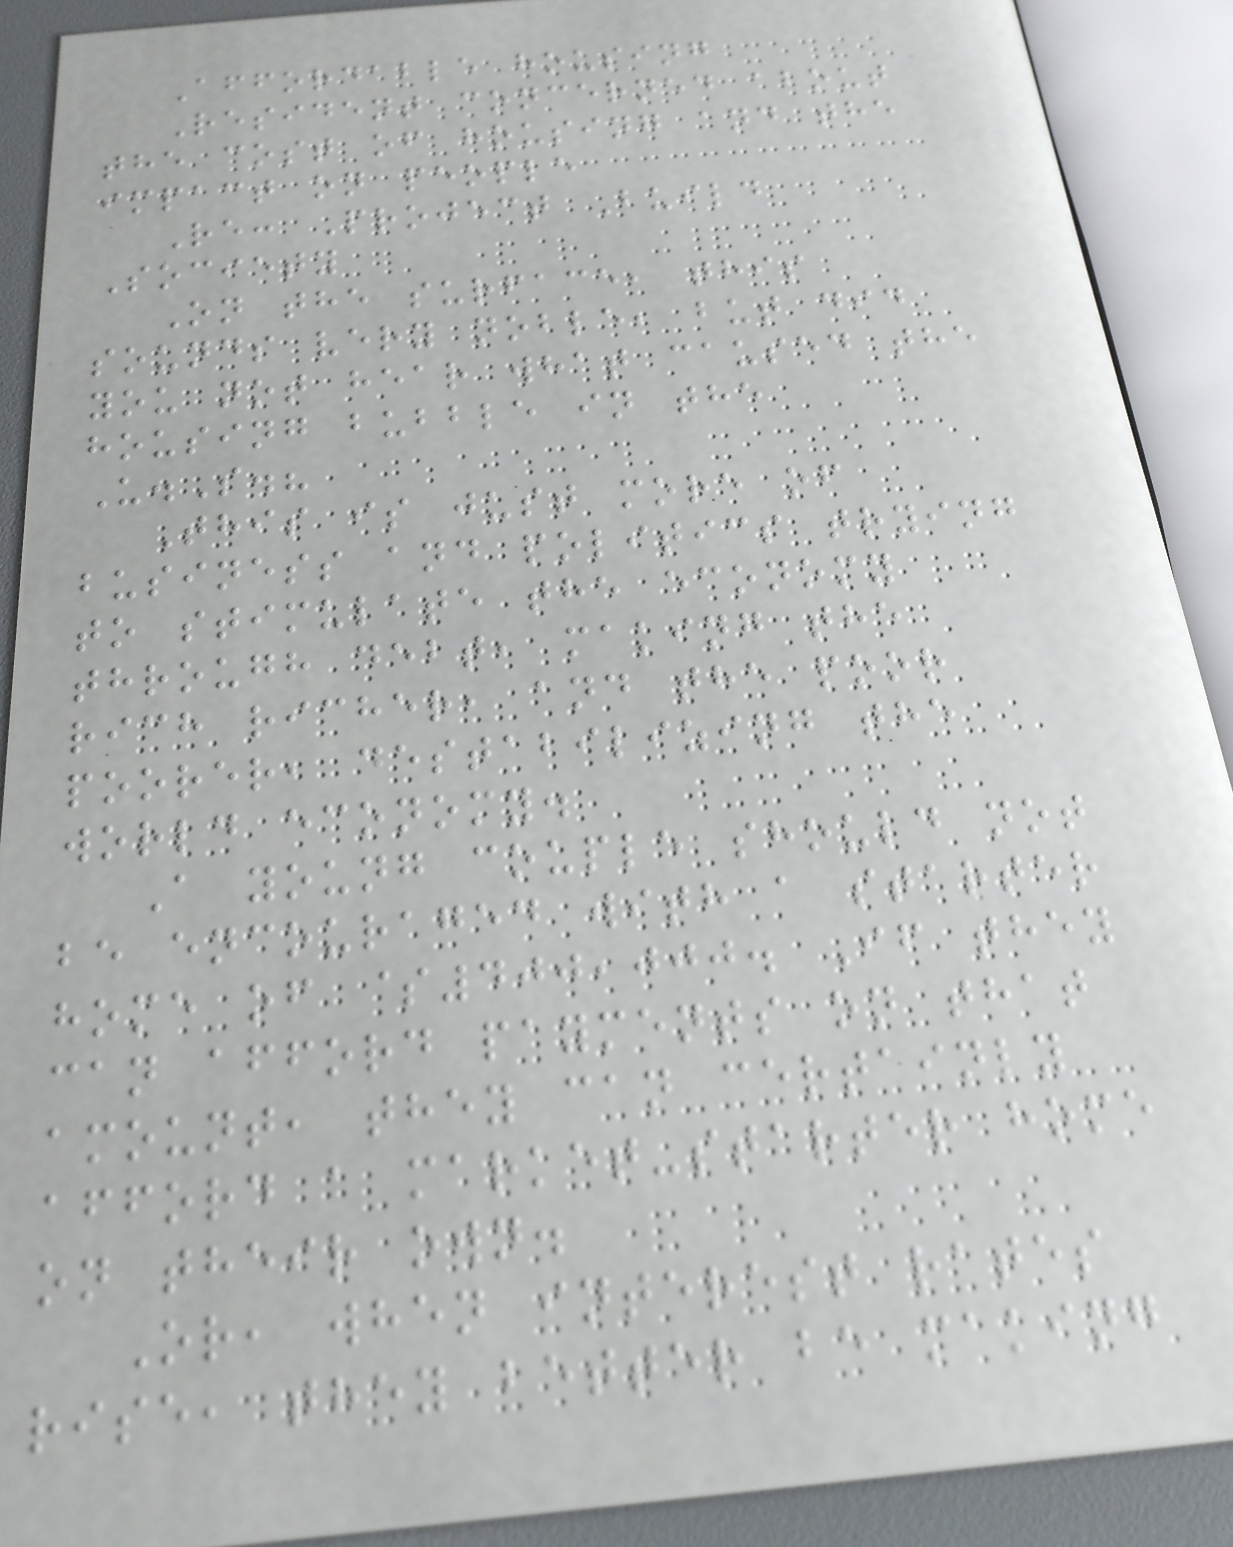Affordable housing
Resident concerned about
the cost of housing and the
impact on people
Re: Project Build
Society
On the surface, this
sounds very noble, but did
you not hear what caused the
housing bubble in the
U.S.?
This is just more of
business and politics trying
to stimulate the economy
through debt, making the
rich richer, and the poor
poorer, destabilizing the
world economy.
A young couple should not
be encouraged with a starter
home of $400,000. If they
can afford payments on that
amount, they can certainly
afford a market-starter home
on their own.
Or, when interest rates
rise, they better be making
